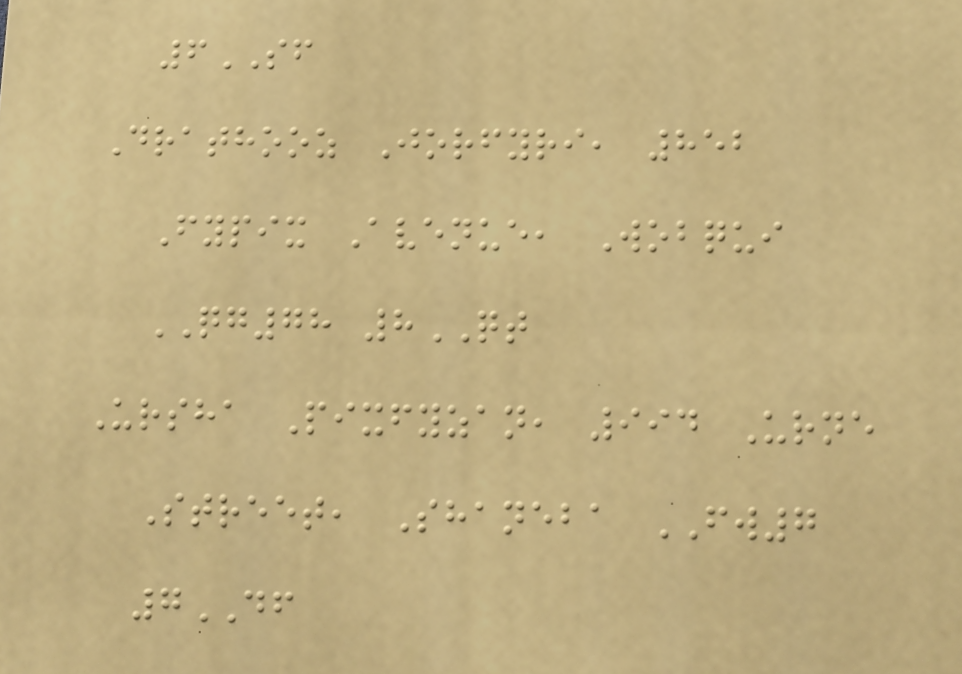6SF
Drathooz Jorfyri, 852
Fypix Avenue, Wobqui
QG78 8QT
Ursha Pixfyzan, 994 Urne
Street, Shaneba FW7
7DF
